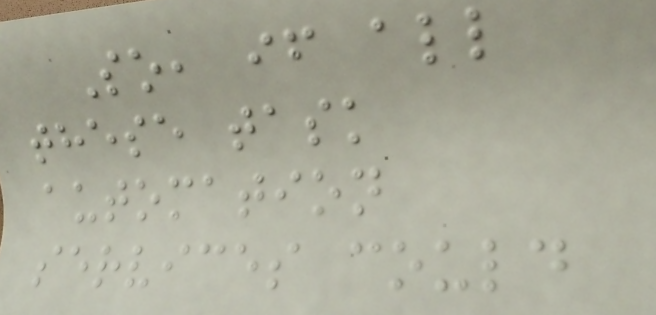So, if all
these task
automation
services could
